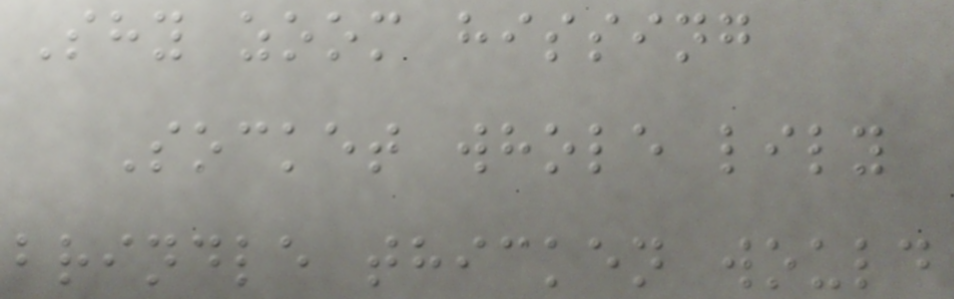Shy zoom hissing
Socket whole lily
brindle thicken would
